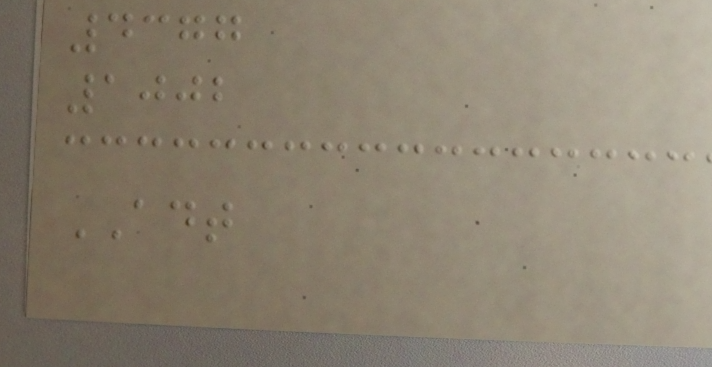4377
1002
ADT
